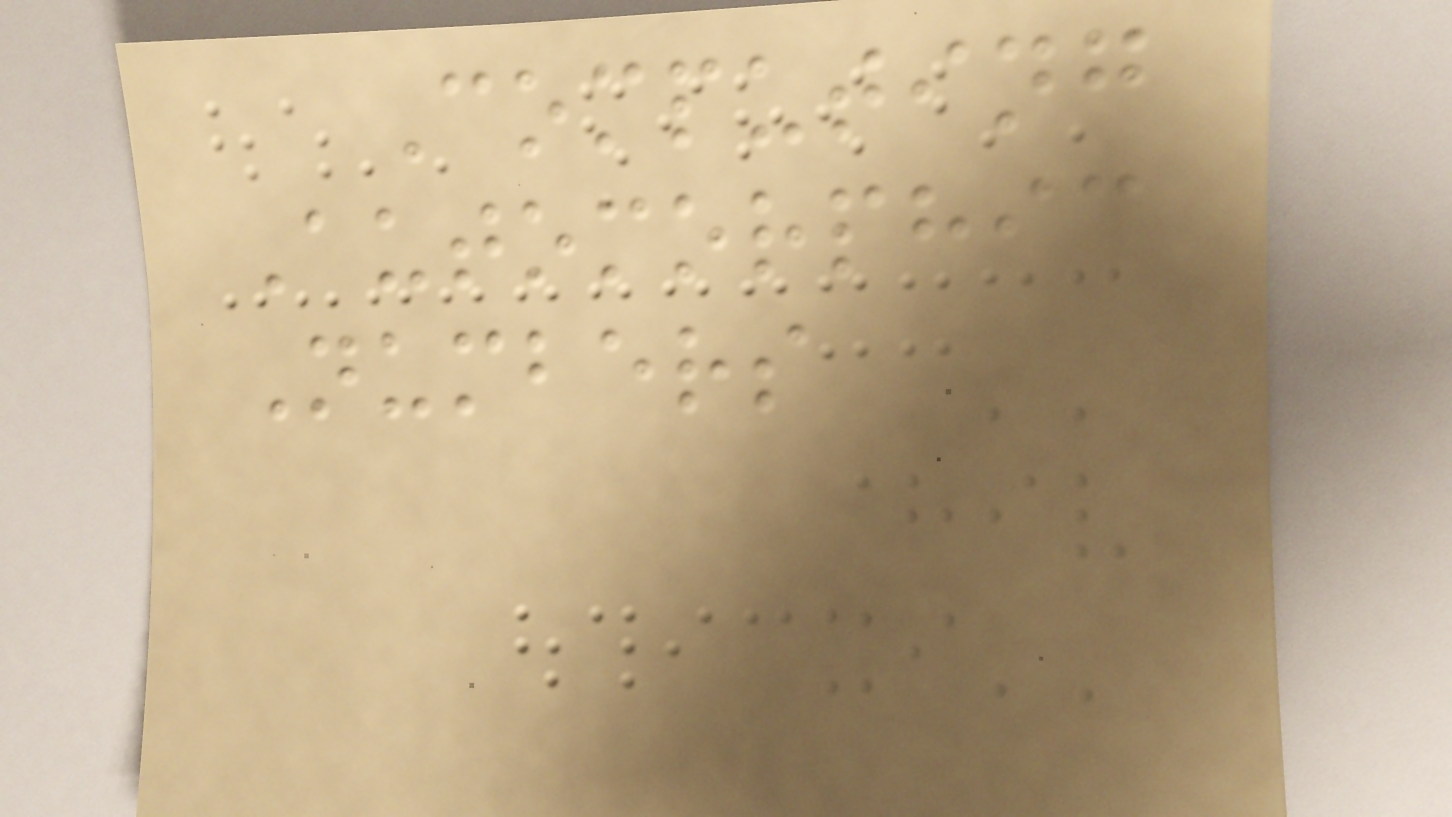Computing
Automorphic
Numbers
